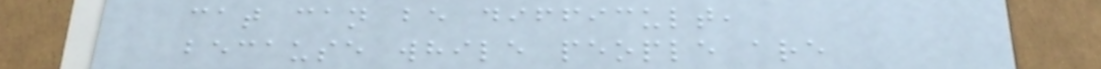cat can be difficult,
because while people are
